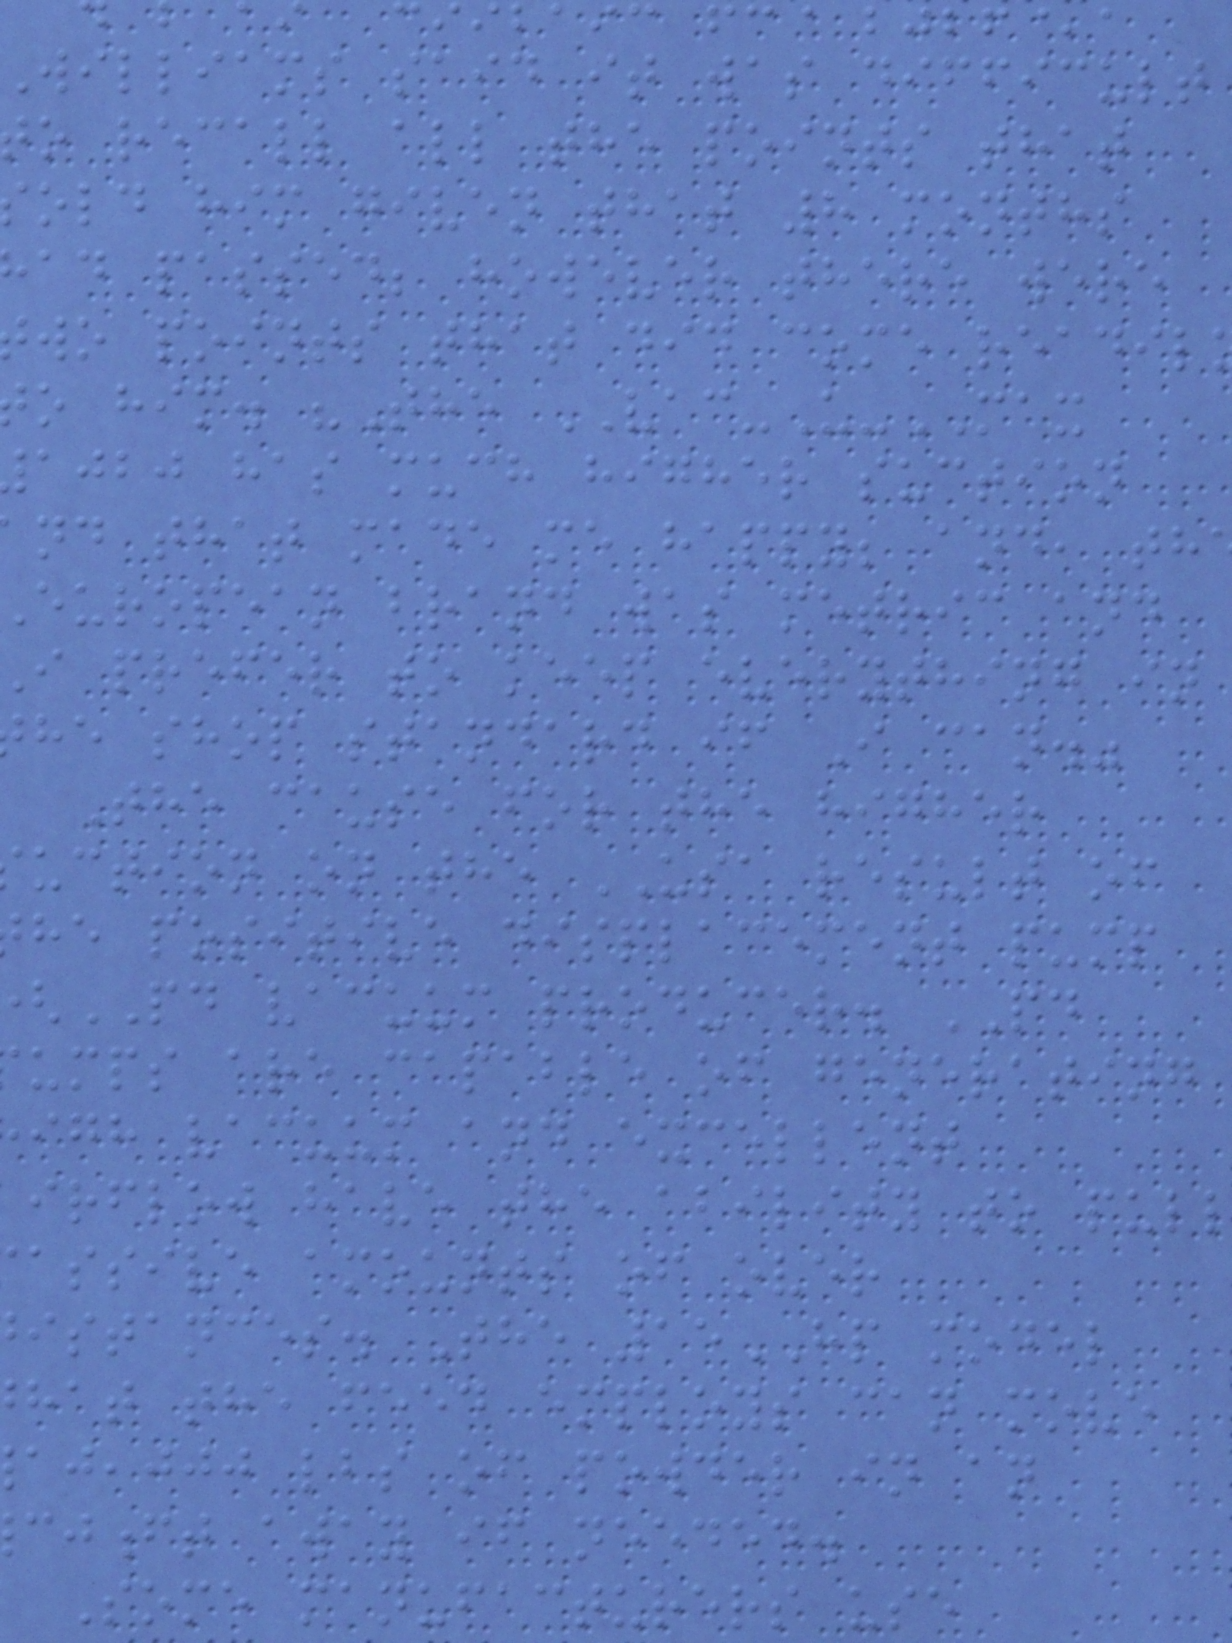williams said it was difficult
o recall all the points that
old him given that 8 months
ad passed; however there were
wo points that did come readil
o him. "The VAC-U-MAX
ajbj has much higher suction
nd that made me happy; and, th
european brand was metric and
i prefer to keep everything in
he shop standard if I can."
The cause for the higher
uction on the USA result of
he positive displacement pump
PD vacuum producer. PD
umps are capable of generating
igh vacuum and excellent
irflow have the ability to pul
assive amounts of over
istances. The 15HP model
hat the feed employs can move
,jjj lbs of powder in an
ft away if needed.
Some manufacturers use
